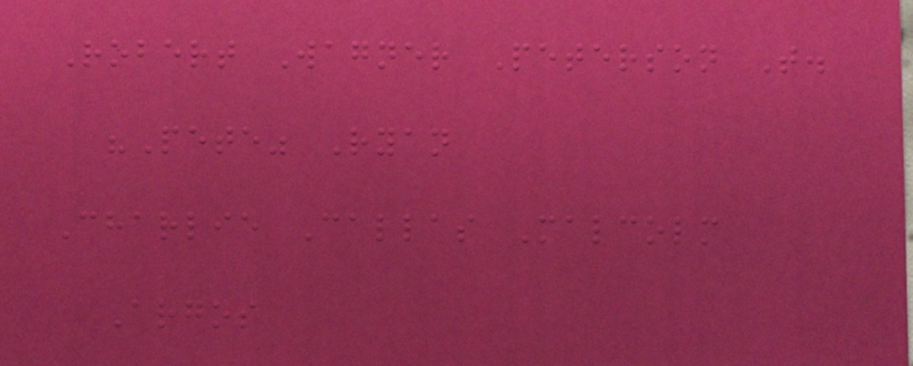Robert Wagner Peterson T.
"Pete" Ryan
Charlie Callas Malcolm
Argos
